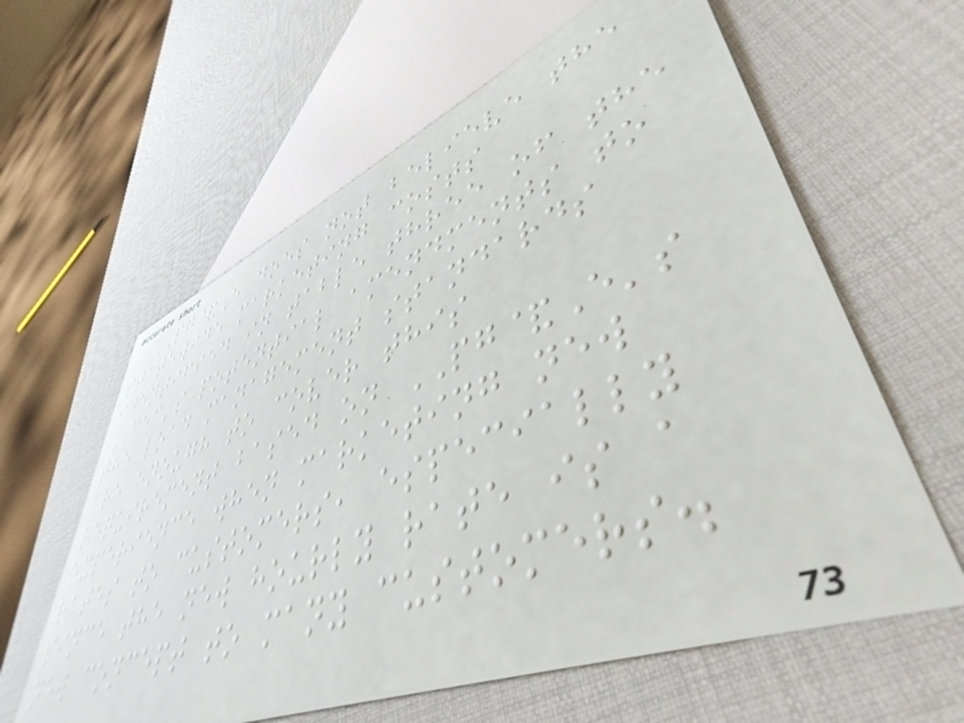PG&E does not believe the
statewide marketing costs
identified in table three of the
CEC's potential amendments to
the load management standards
are enough to cover this
requirement based on PG&E's
experience when marketing new
rates to customers, especially
since the new hourly rate is a
new concept to many customers.
